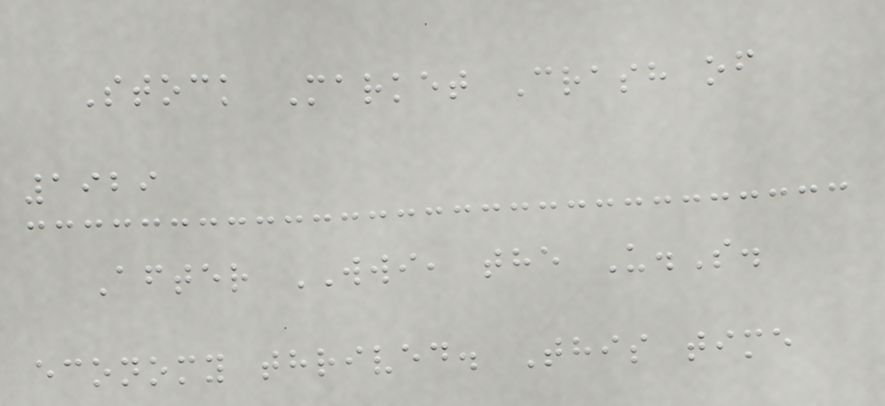Stock Market Crash of
1929
After WWI, the U.S.
economy thrived. This time
